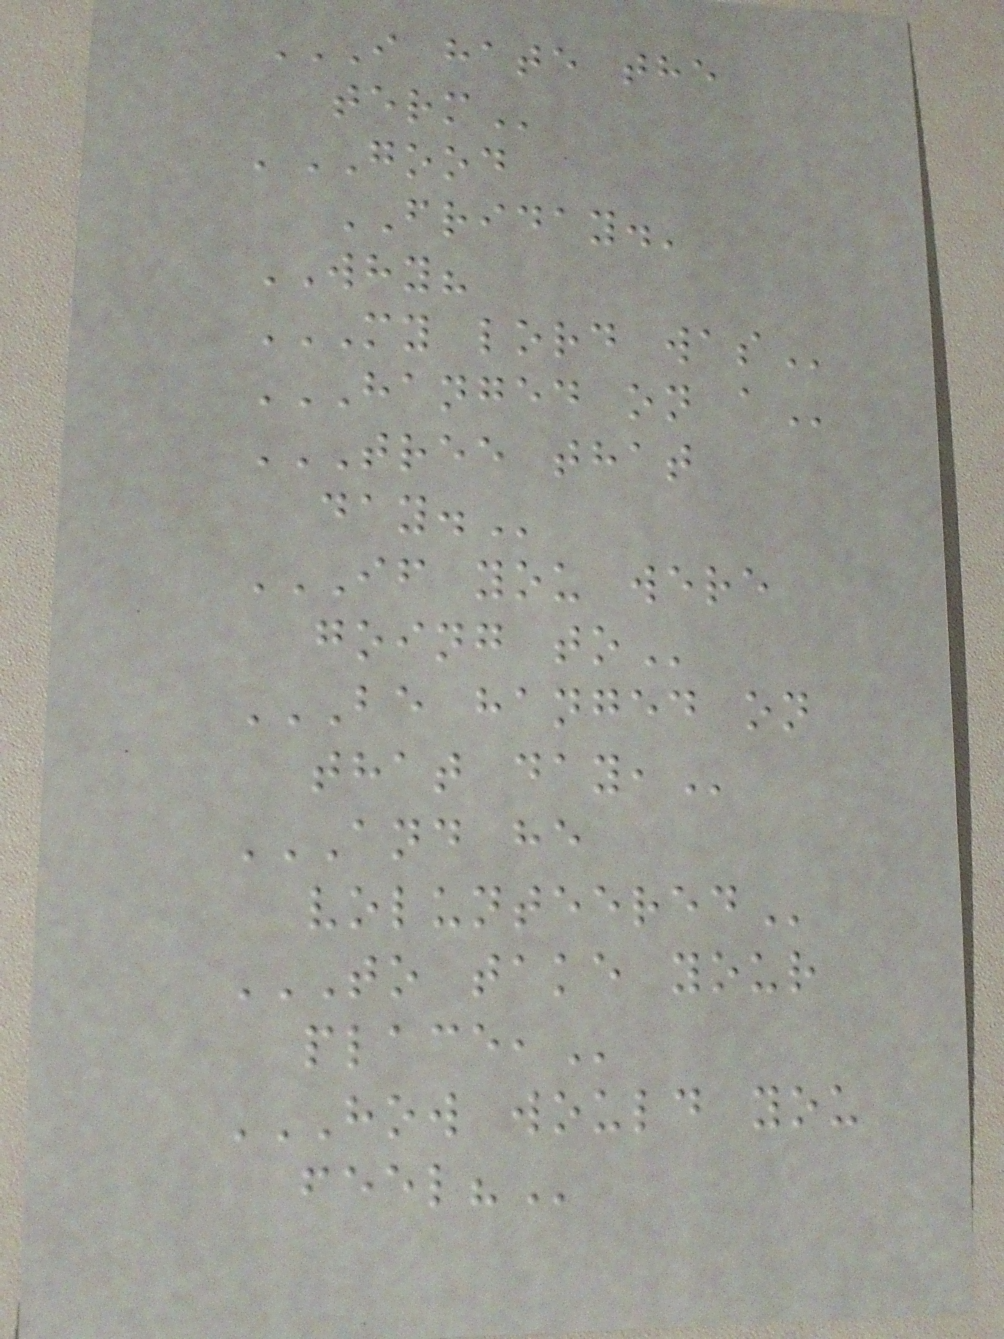I HATE THE
TERM
'GOOD
FRIDAY.'
WHY?
MY LORD WAS
HANGED ON A
TREE THAT
DAY.
IF YOU WERE
GOING TO
BE HANGED ON
THAT DAY,
AND HE
VOLUNTEERED
TO TAKE YOUR
PLACE,
HOW WOULD YOU
FEEL?
